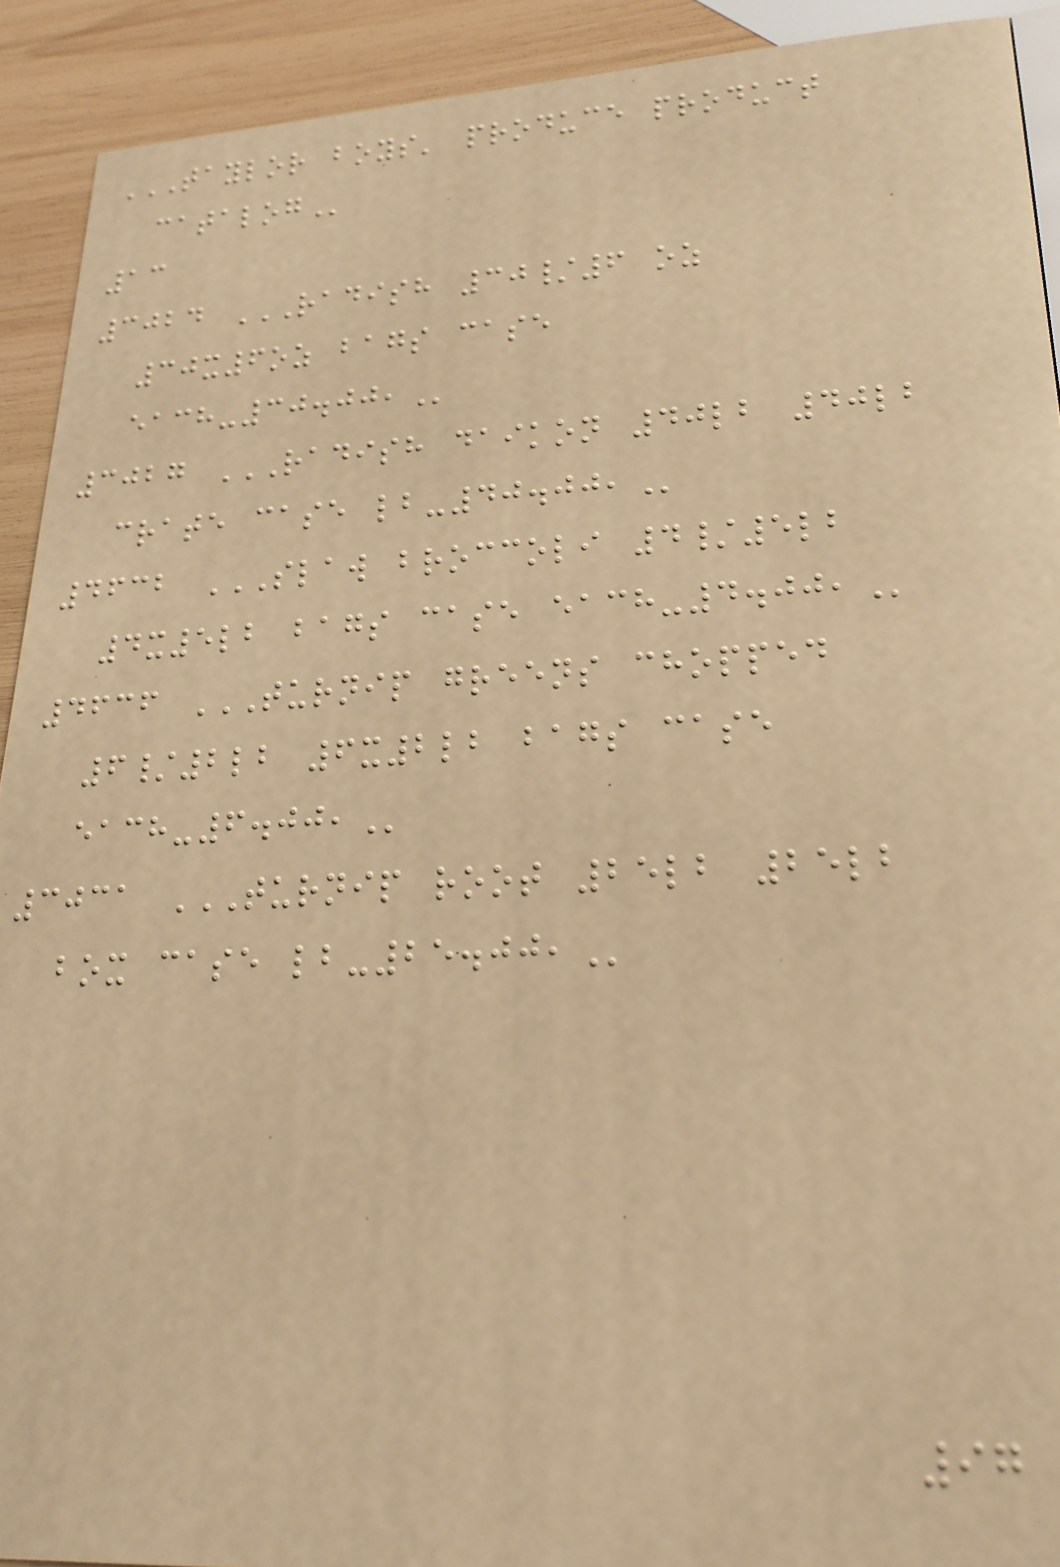TAYLOR BOYS' PRODUCE PRODUCT
CATALOG
13
3024 RADISH 30/6 OZ
30X6OZ BAGS CASE
EACH-30.00,
3027 RADISH DAIKON 40LB 40LB
CRATE CASE LB-40.00,
4632 SLAW BROCCOLI 4/5LB
4X5LB BAGS CASE EACH-4.00,
4636 TURNIP GREENS CHOPPED
6/2LB 6X2LB BAGS CASE
EACH-6.00,
3031 TURNIP ROOT 25LB 25LB
BOX CASE LB-25.00,
97
